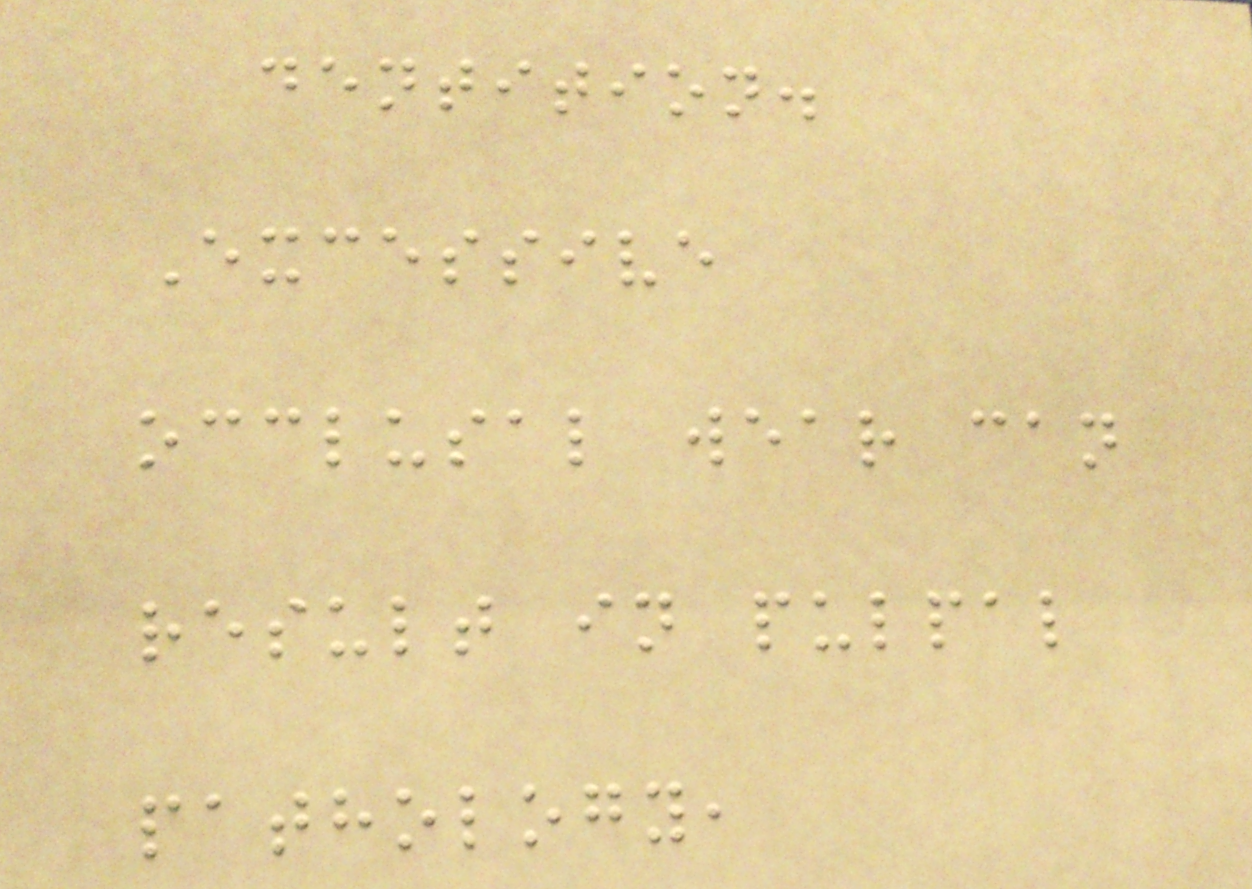dentition.
Excessive
occlusal wear can
result in pulpal
pathology,
